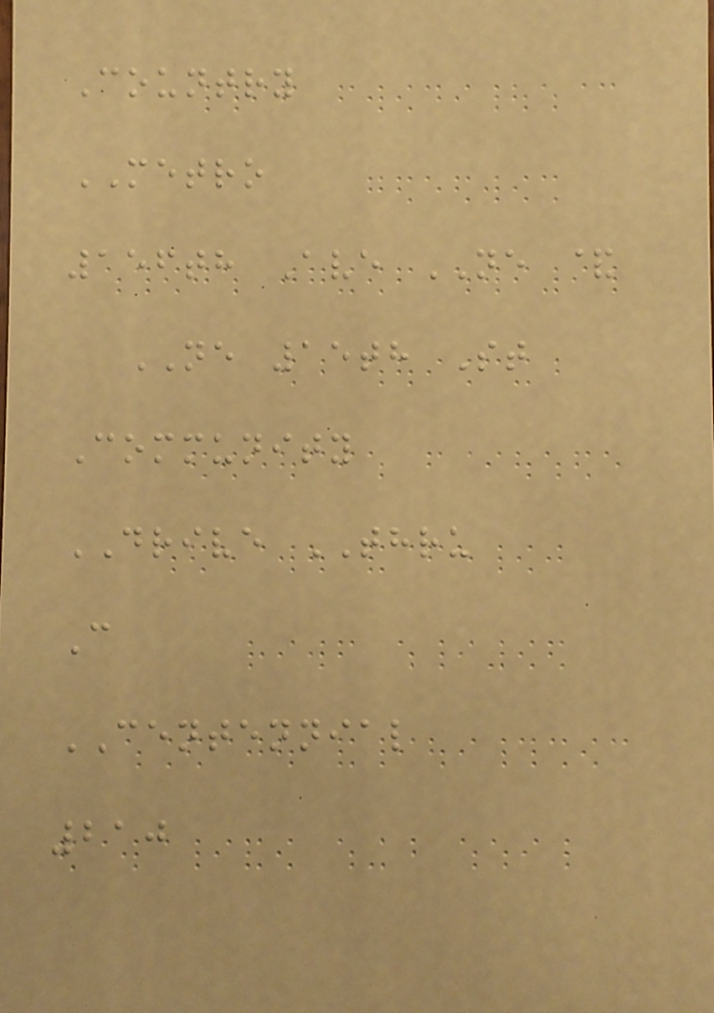Country
METRO
156th Ave NE &
NE 15th St
Community
DRIVE THRU
C
CENTENNIAL
210
